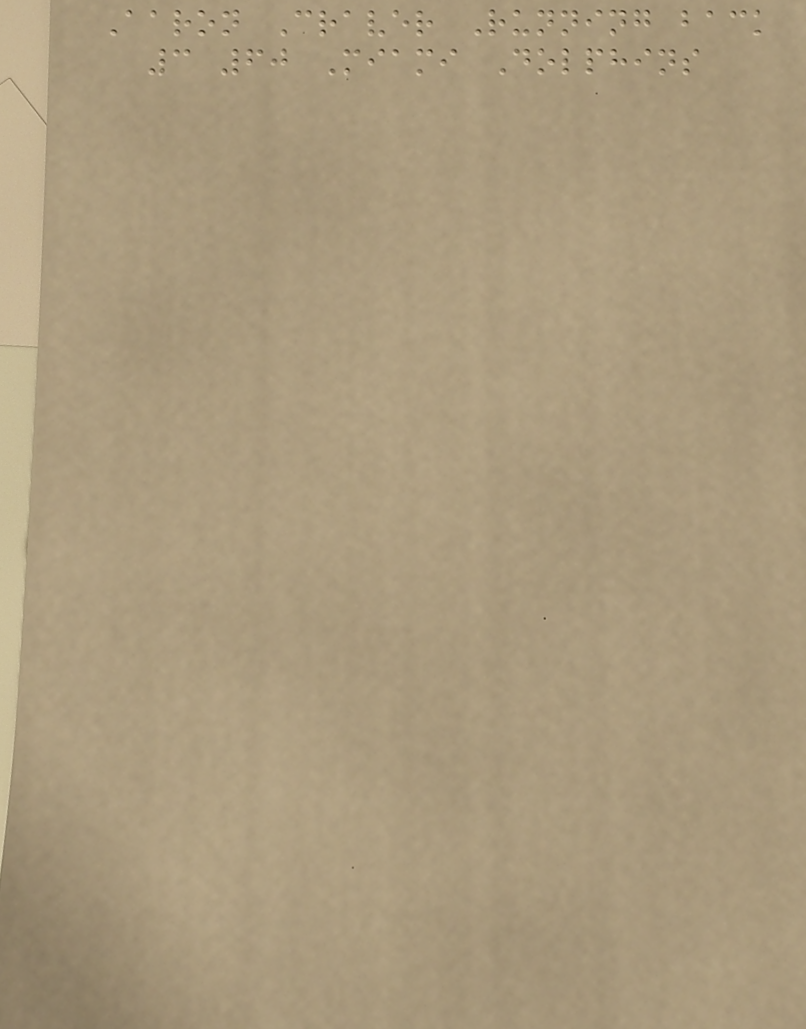Aaron Craver Running back
3 60 Miami Dolphins
